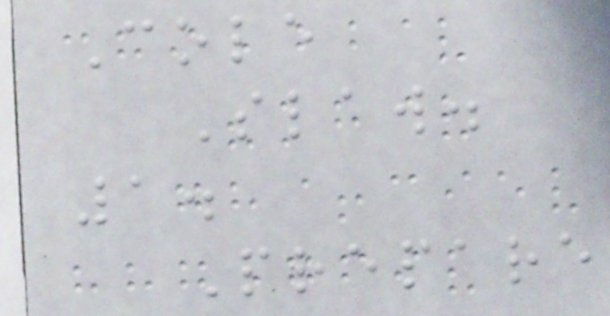Cole
Slaw.
1.
Prepare
